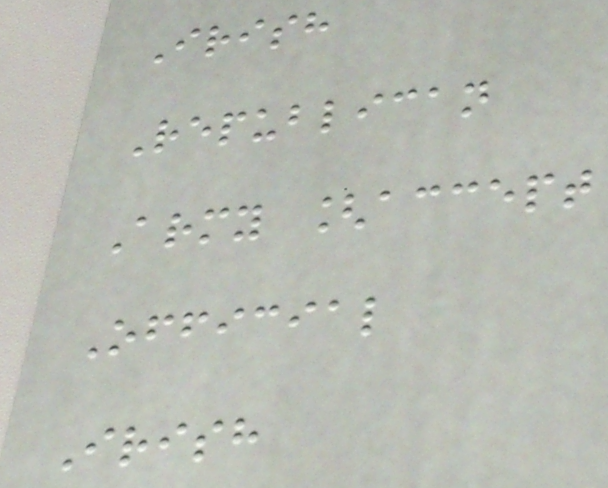Irish
Republican
Army [accept
Official
Irish
